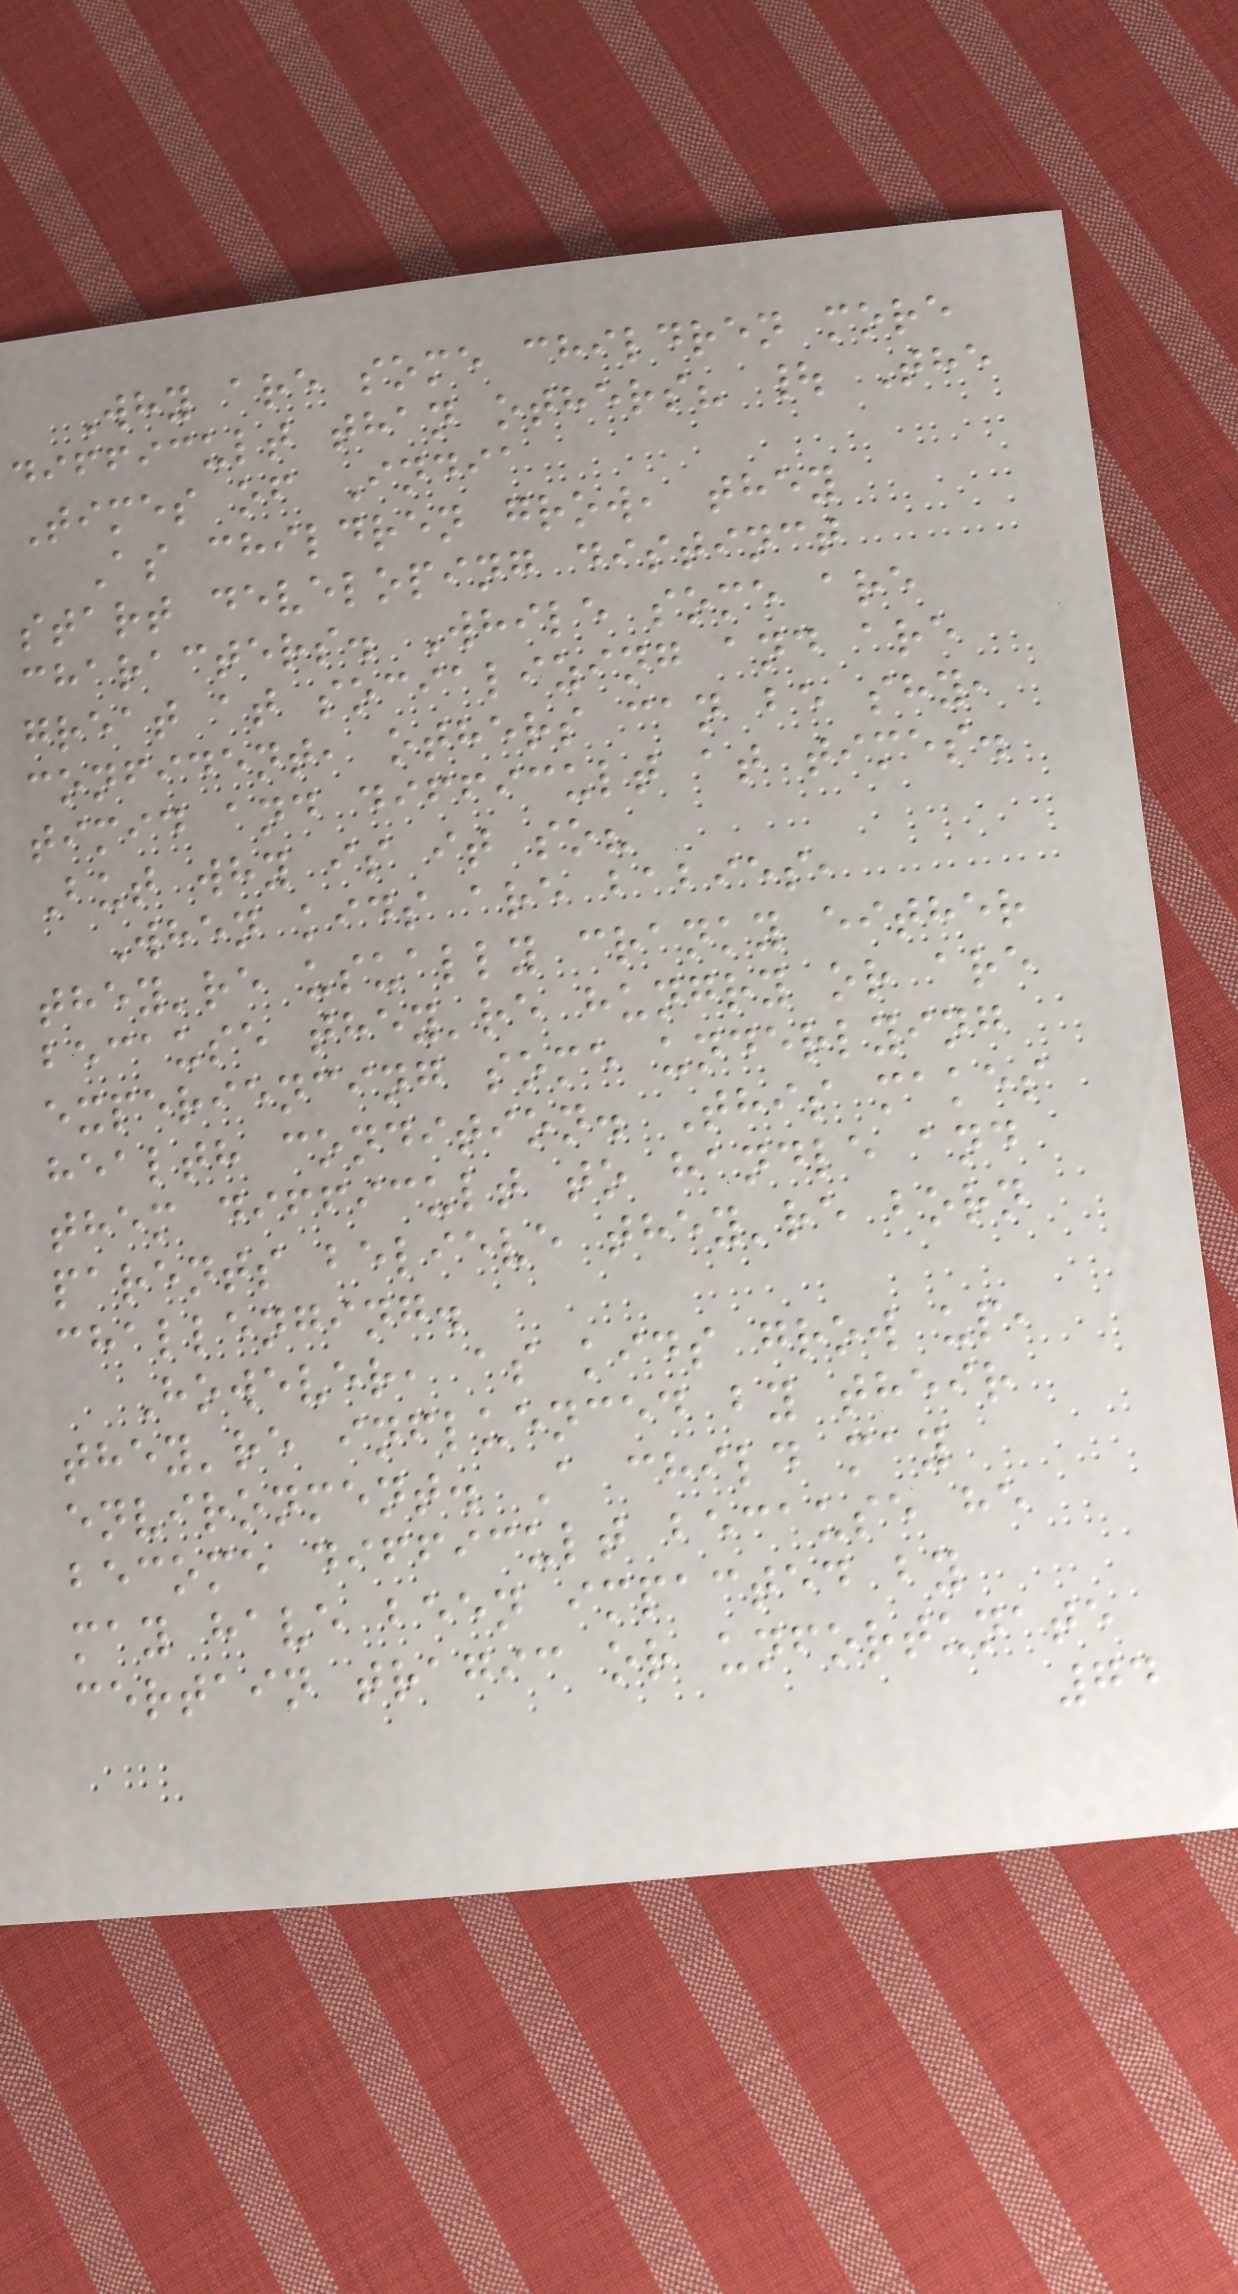Why are some children more
difficult than others? | The
Times of India
As children grow, they
start developing distinct
characters. While some are
great at socializing and are
confident, others can be shy,
timid and difficult at times.
But why is it so?
When kids are babies,
they're usually cranky either
because they're hungry or are
experiencing some underlying
health condition. This makes
them difficult to handle and
parents believe they're born
challenging.
However, as kids grow up,
they're influenced by their
environment. A child may
become difficult because he
may have been impacted by
certain tragic or unfortunate
74
